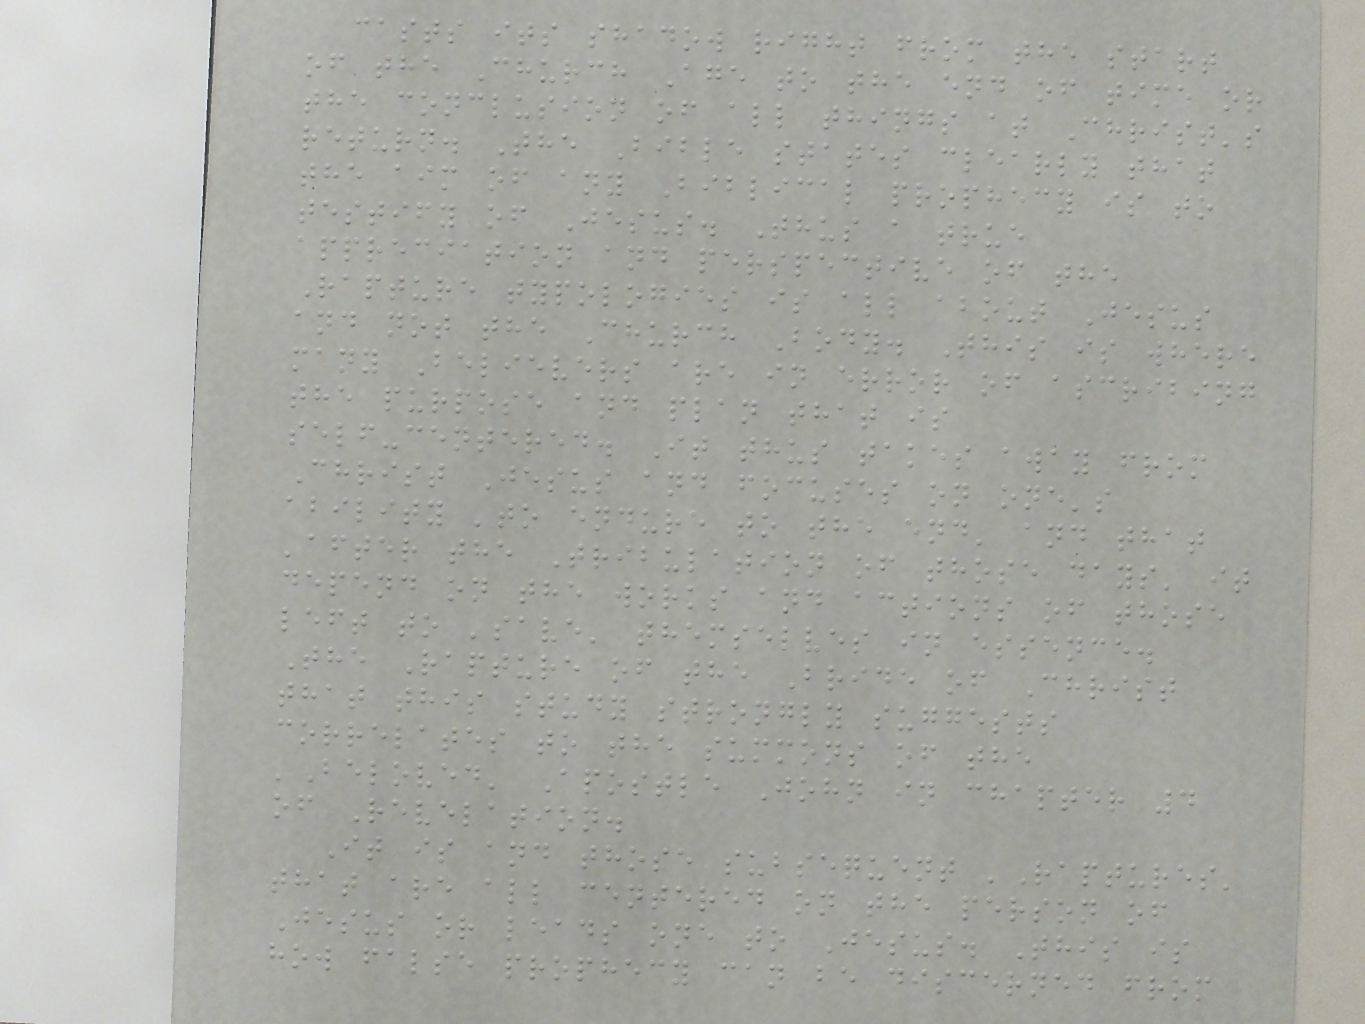casts its shadow right from the start
of the Church Age to the end of time or
the conclusion of all things at Christ's
return. The Bible states clearly that
the aim of any Biblical prophecy is to
testify of Jesus. Thus a true
appreciation and perspective of the
Rapture typologies is all about Jesus
and not the Church Body. This is where
many Believers are in error of ascribing
the purpose and plan that is
self-centered. It thus takes away from
Christ Jesus and focuses on one's
ability 'to endure to the end' and that
'after the Tribulation of those days' it
depend on the works and actions of those
left to 'save' themselves in essence.
The Rapture of the Bride of Christ
that this study strongly suggests
correlates to the summons of the
'Beloved' Apostle John in chapter 4
of Revelation.
It is and those subsequent 'Raptures'
that are all centered on the person of
Jesus or leads one to Jesus. This is
how false prophecy can be discerned from
